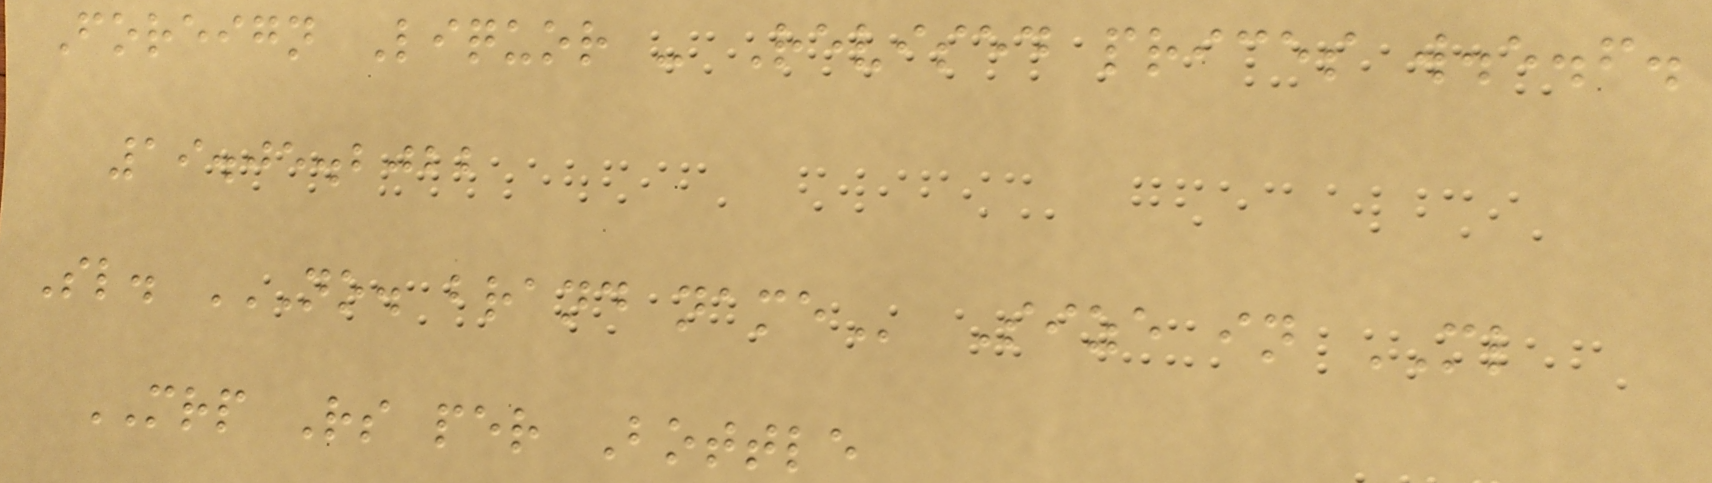Foreign Liquor - Revised prices w.e.f.
19.05.2022
Sl. NO. BRAND NAME Size in ML
MRP Rs per Bottle
